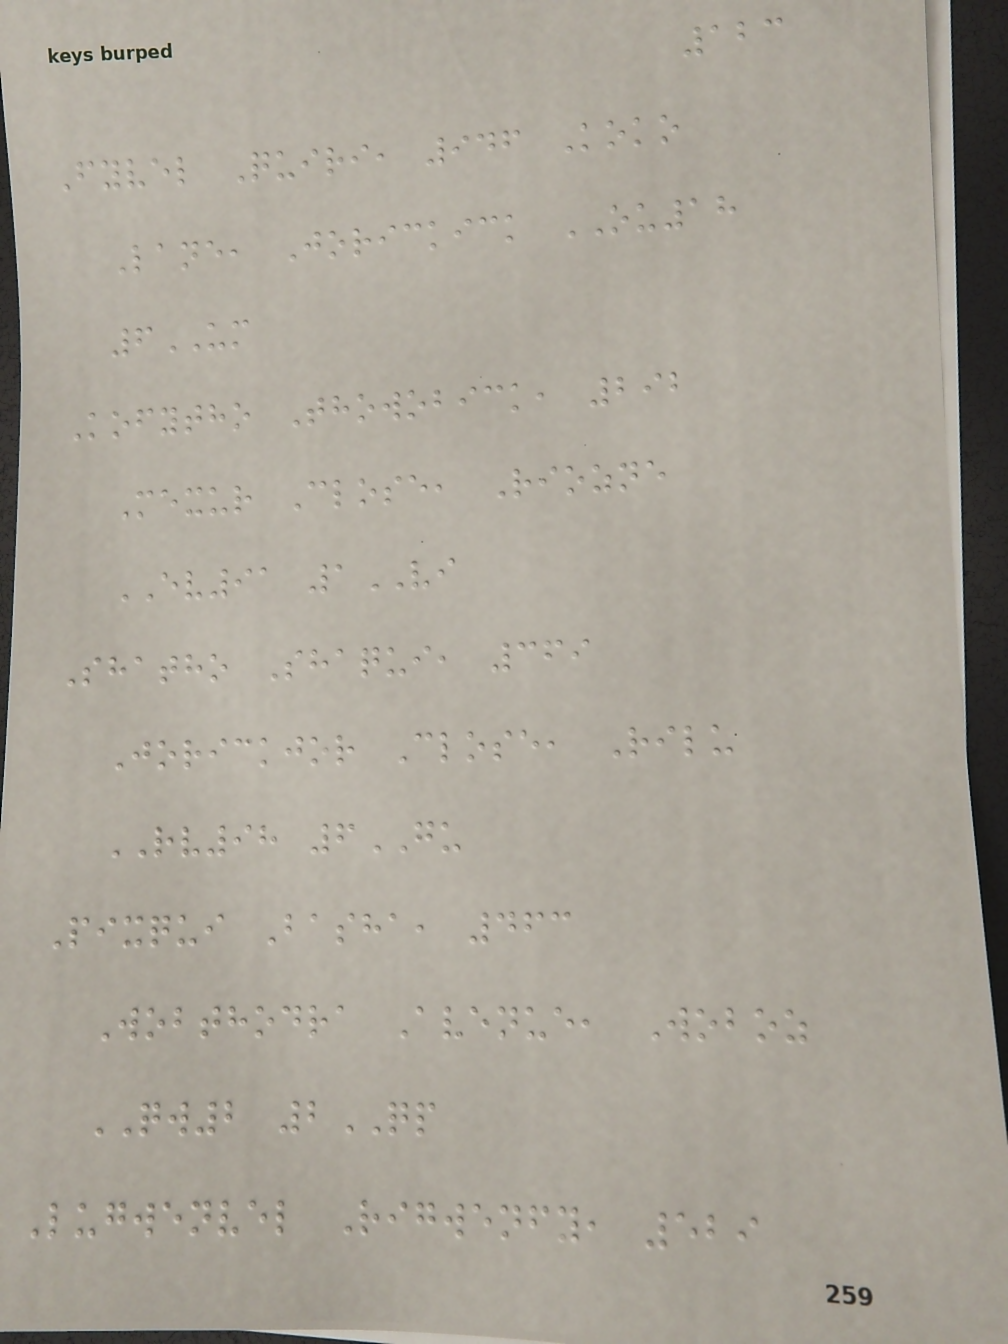123
Fyvel Quiri, 946 Koko
Lane, Jorickick OU18
6UM
Kofytho Thowobick, 292
Mexur Close, Riozne
EV91 1VI
Shatho Shaqui, 369
Jorickjor Close, Rilu
RV98 6GU
Pixqui Basha, 463
Wobthodra Avenue, Woboz
QW2 2QP
Lugwenvel Rigwenfy, 529
